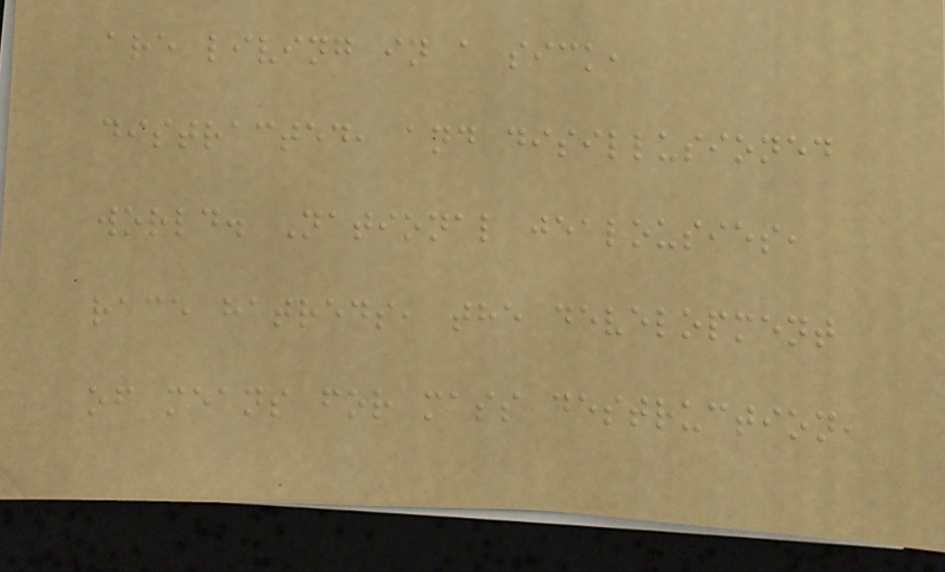are living in a sick,
distracted, and disillusioned
world. National jealousies,
race hatreds, the development
of means for mass destruction,
